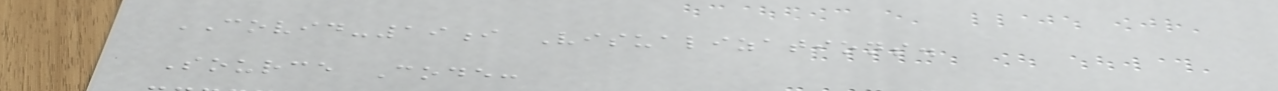COVID-19i Visualizations.
Source Code:
